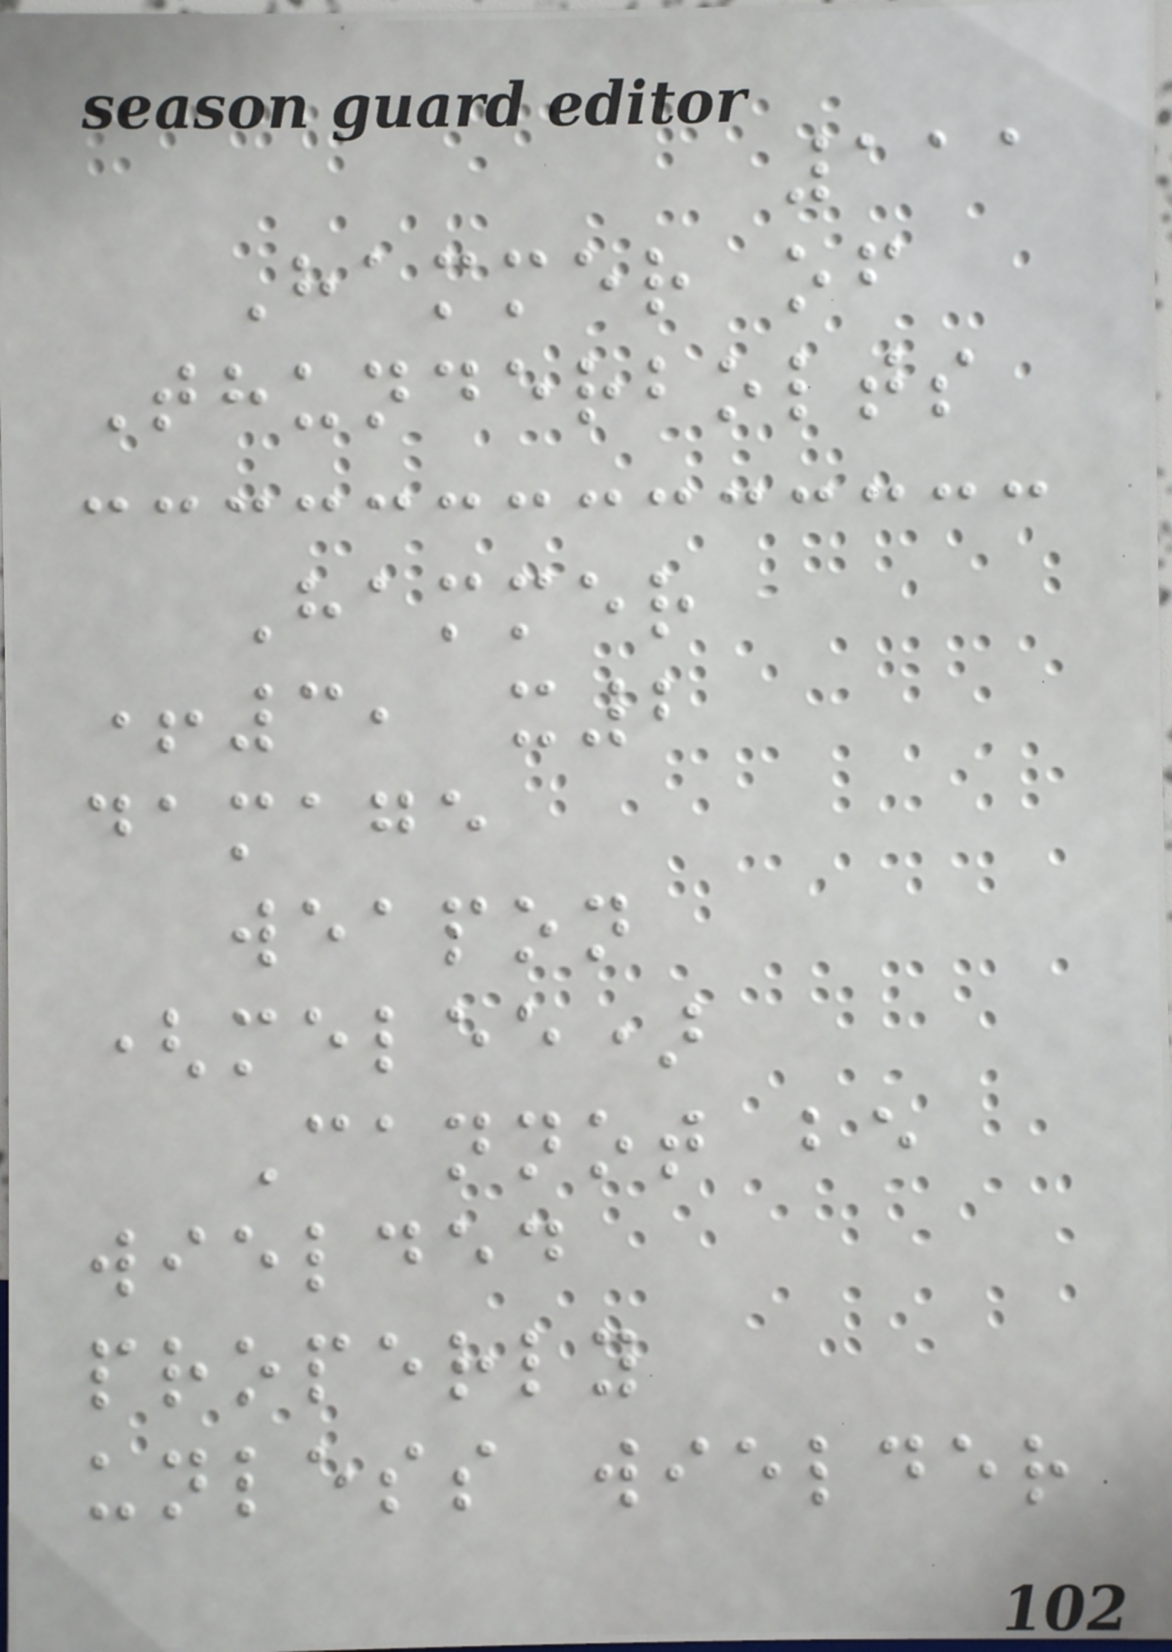111
Hammer of
Thunderbolts
Hammer
+3, x2
damage
weapon
(melee)
Cannot be
wielded
properly
unless wielder
